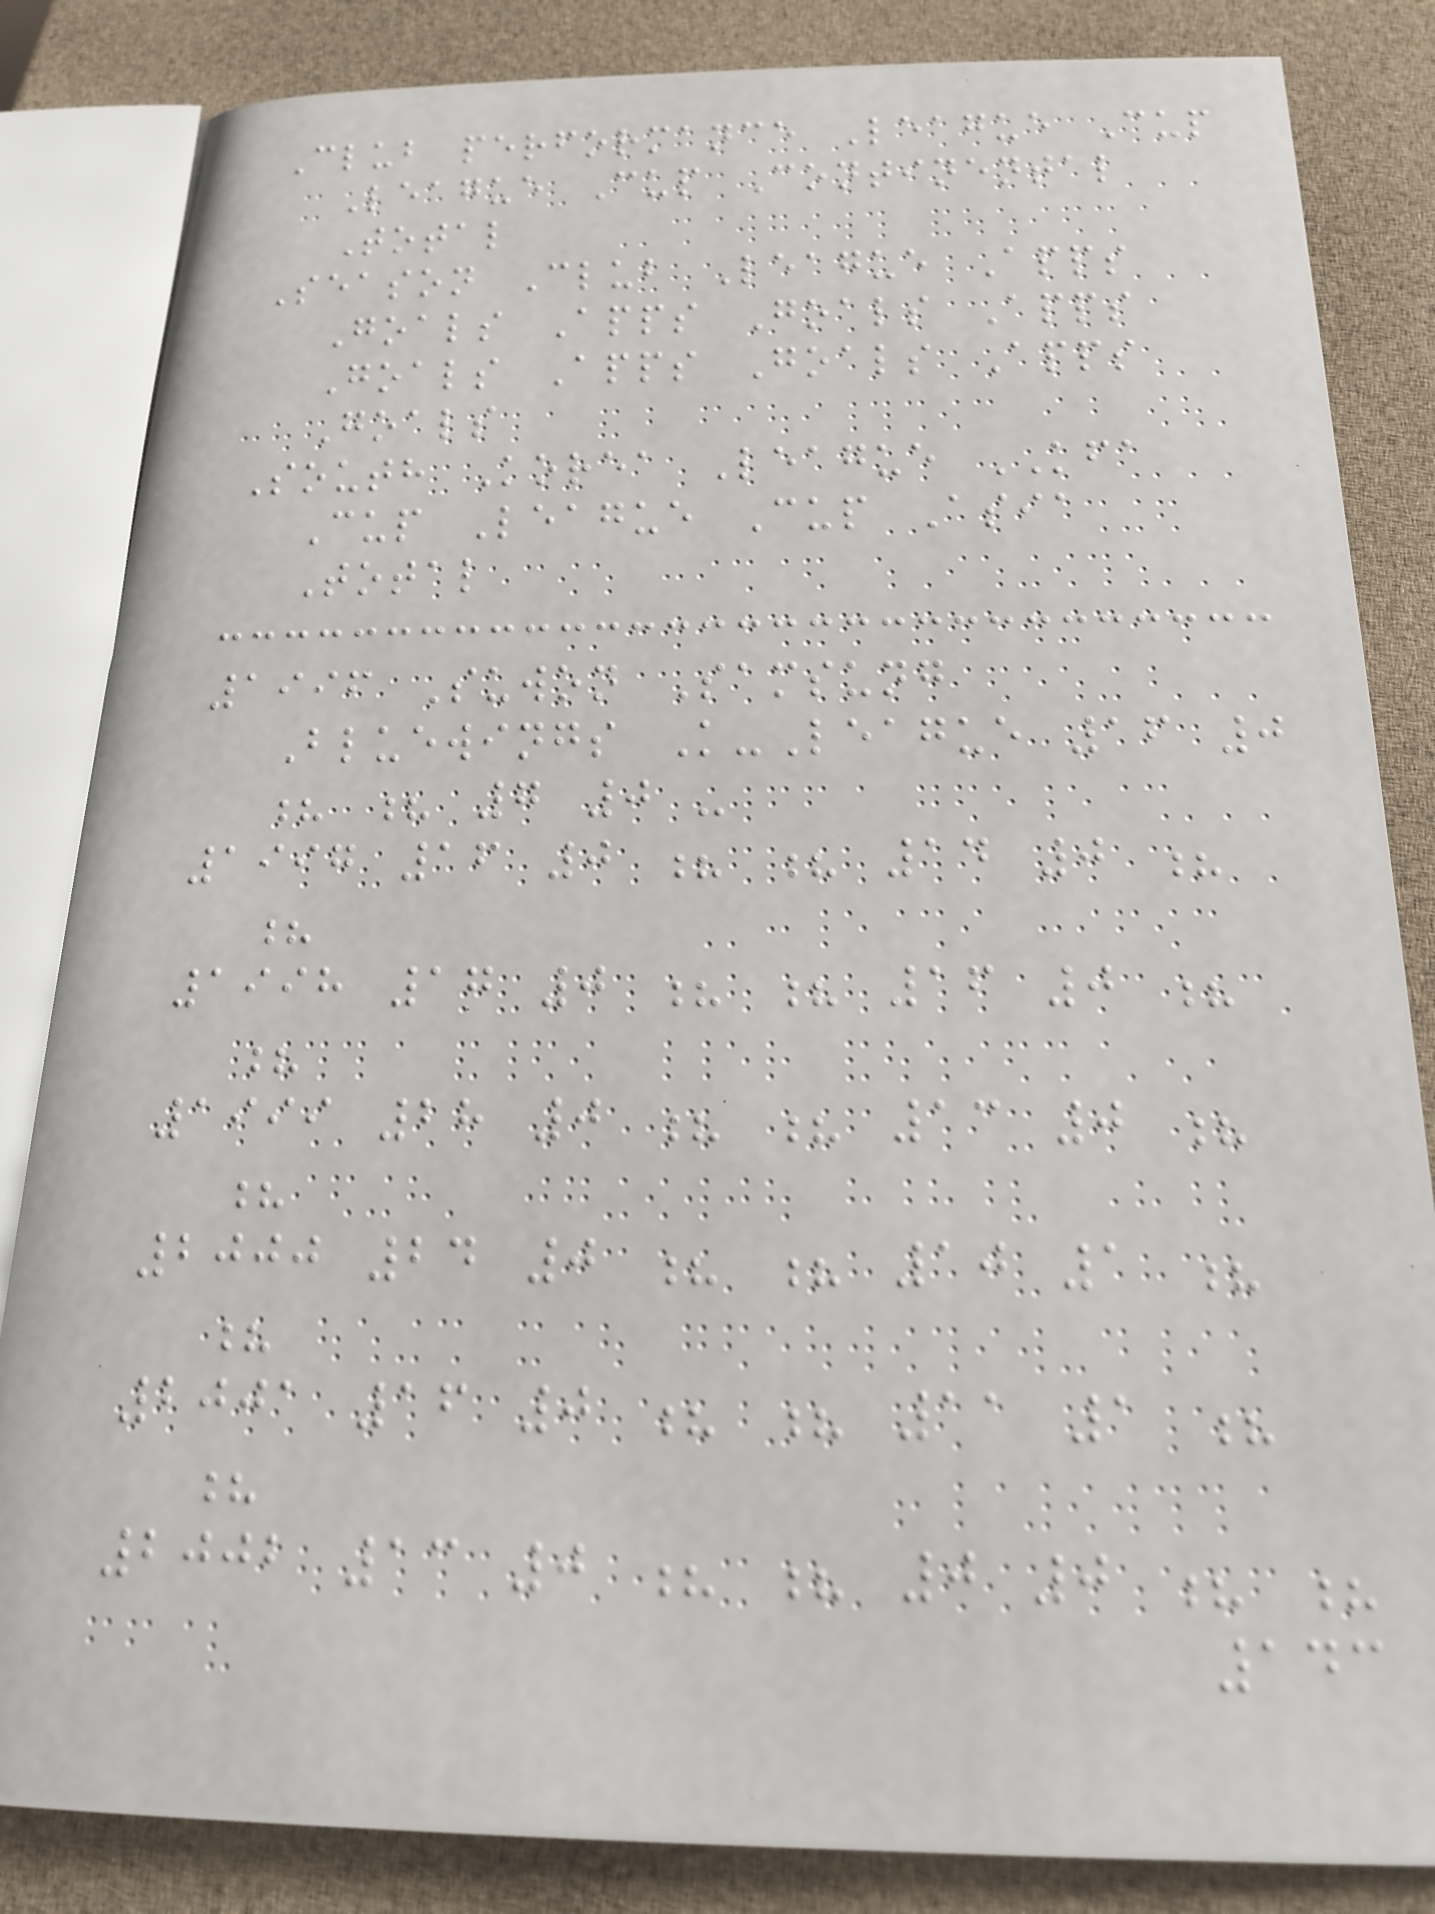Club performance League Cup
League Cup Continental
Total
Season Club League Apps
Goals Apps Goals Apps
Goals Apps Goals Apps
Goals
South Korea League KFA
Cup League Cup Asia
Total
1996 Suwon Samsung
Bluewings K-League 16 0
? ? 7 0 -
1997 16 0 ? ? 14 0 ?
?
1998 17 0 ? ? 16 0 ?
?
1999 28 0 ? ? 13 0 ?
?
2000 24 0 ? ? 10 1 ?
?
2001 16 0 ? ? 11 1 ?
?
2002 13 0 ? ? 0 0 ? ?
143
